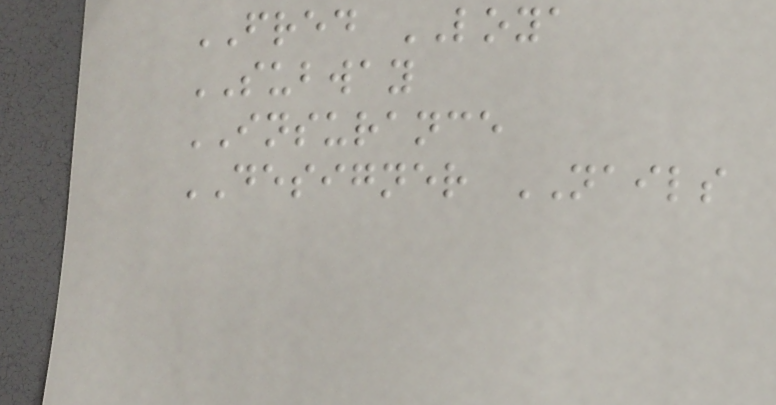FRED LOYA
SUBWAY
INSURANCE
DESIGNER NAILS
